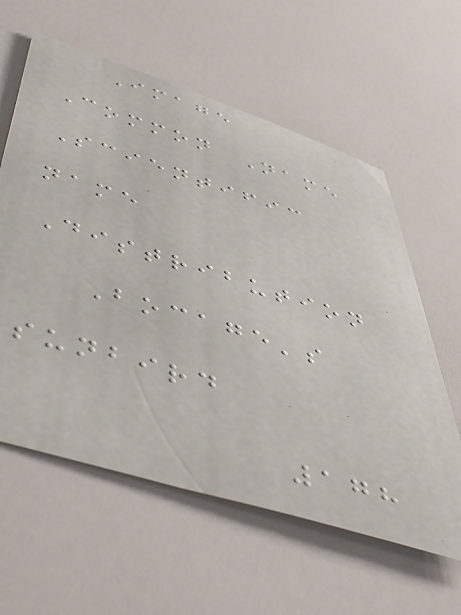Image
Common Name
Scientific
name
Distribution
Bocage's
sunbird
178
